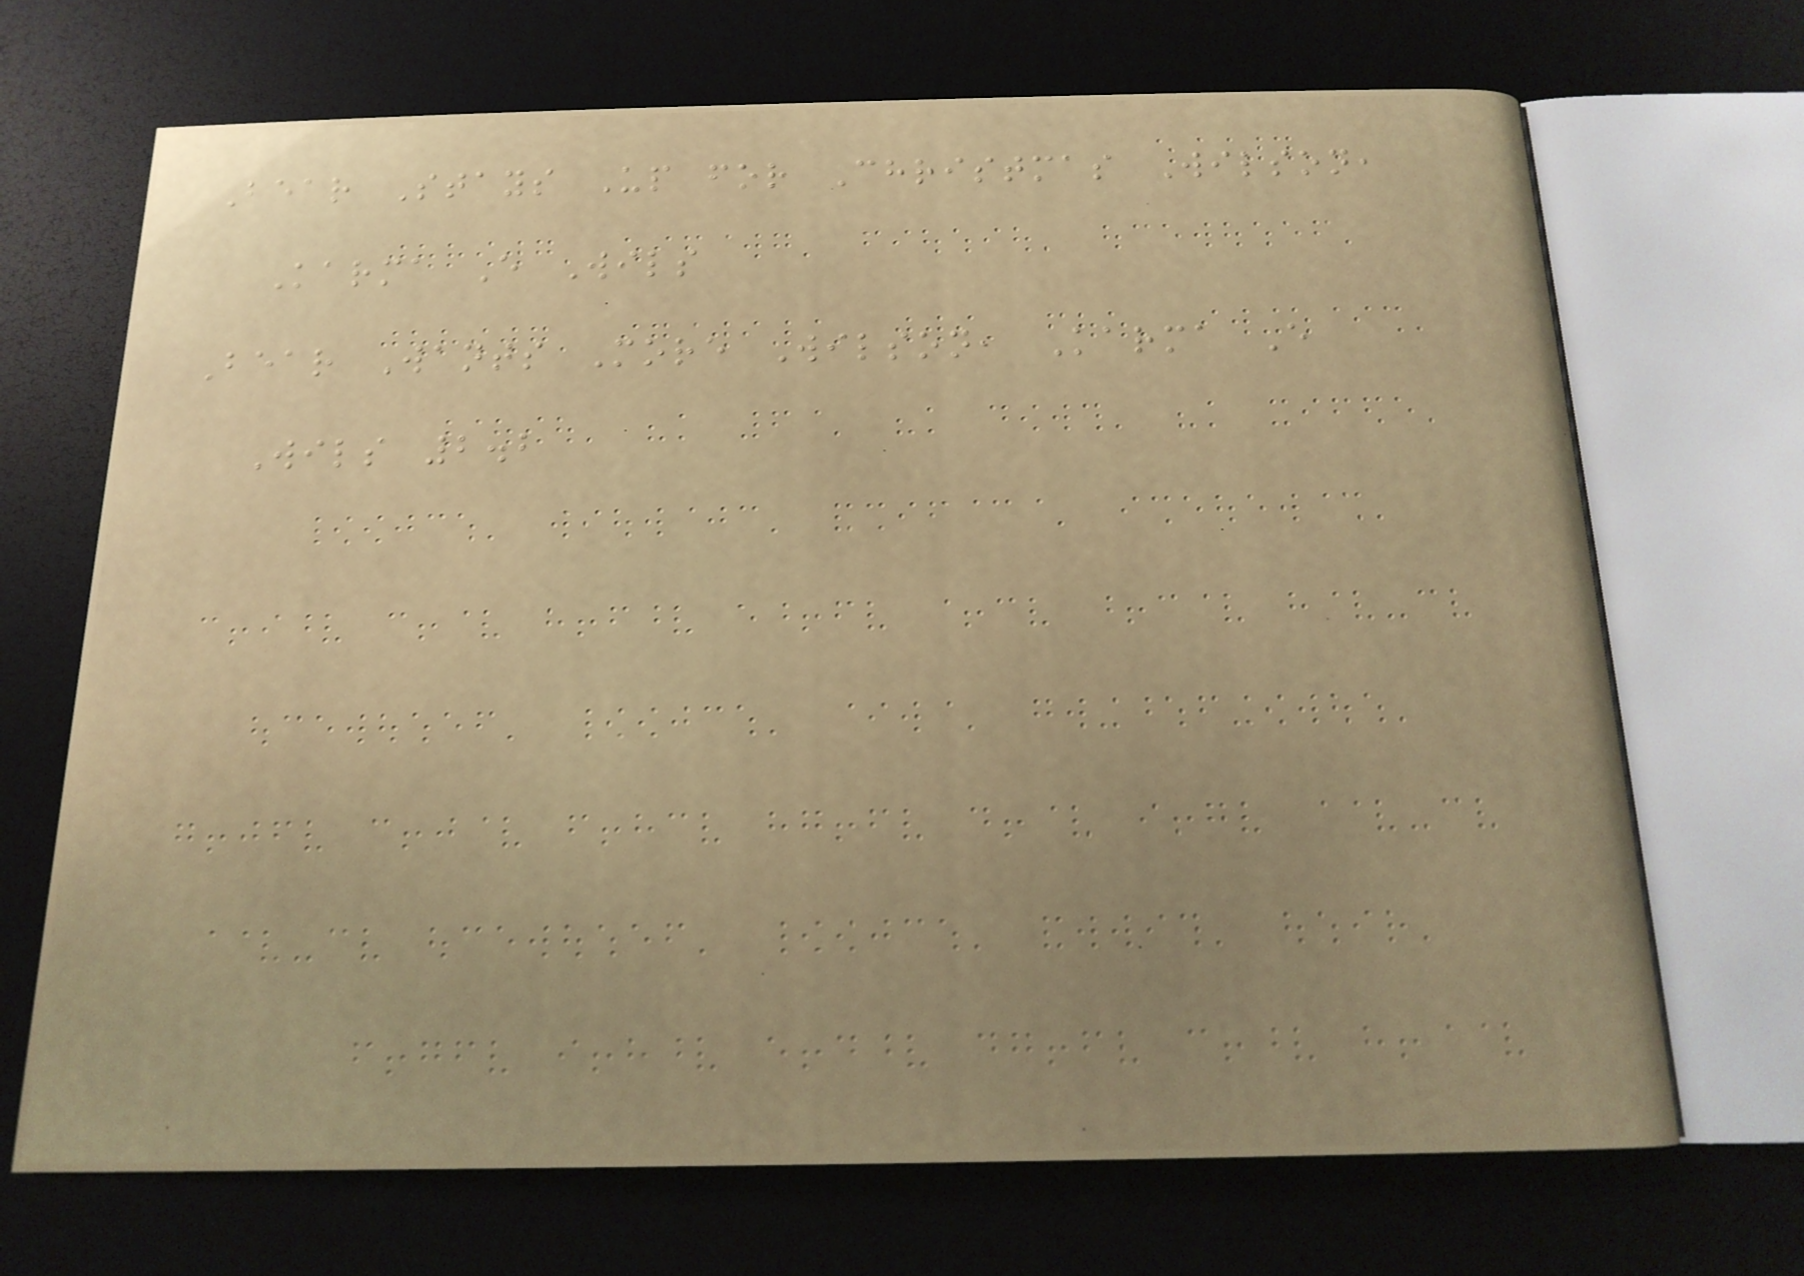Bear Stays Up for Christmas Wilson,
Karma E Wils
Bear Wants More Wilson, Karma E
Wils 2.2
